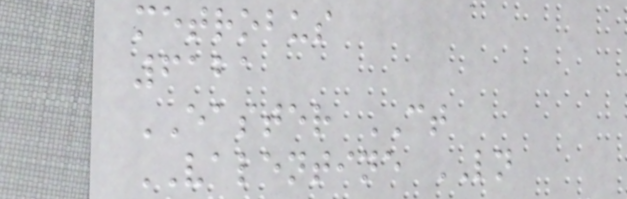metrobus
6121
EASTER CT
VALENTINE LN
